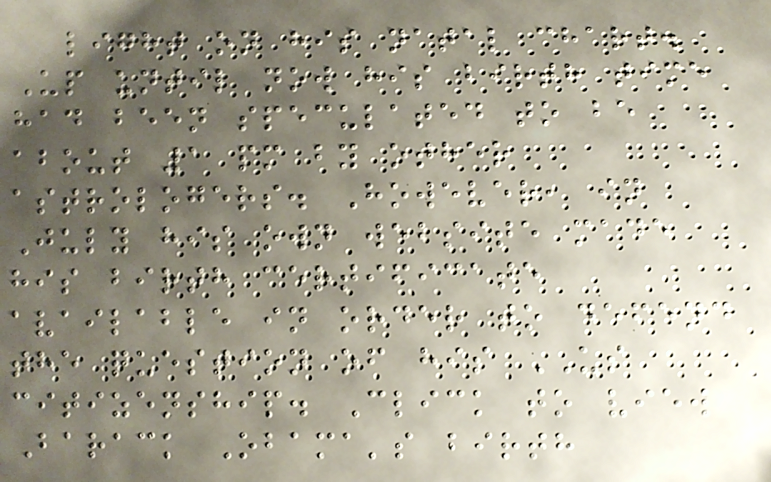light on his natal chart.
Up until now his birth time
had been speculated to be
about 1 pm by other
astrologers. However, in
July his own website made
his birth certificate
available in order to defend
the question of his US
citizenship. Click to view
Barack Obama's birth
